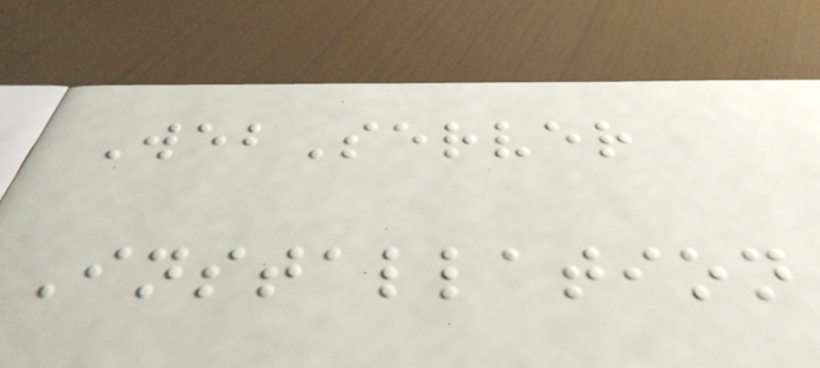WebServer
Installation
